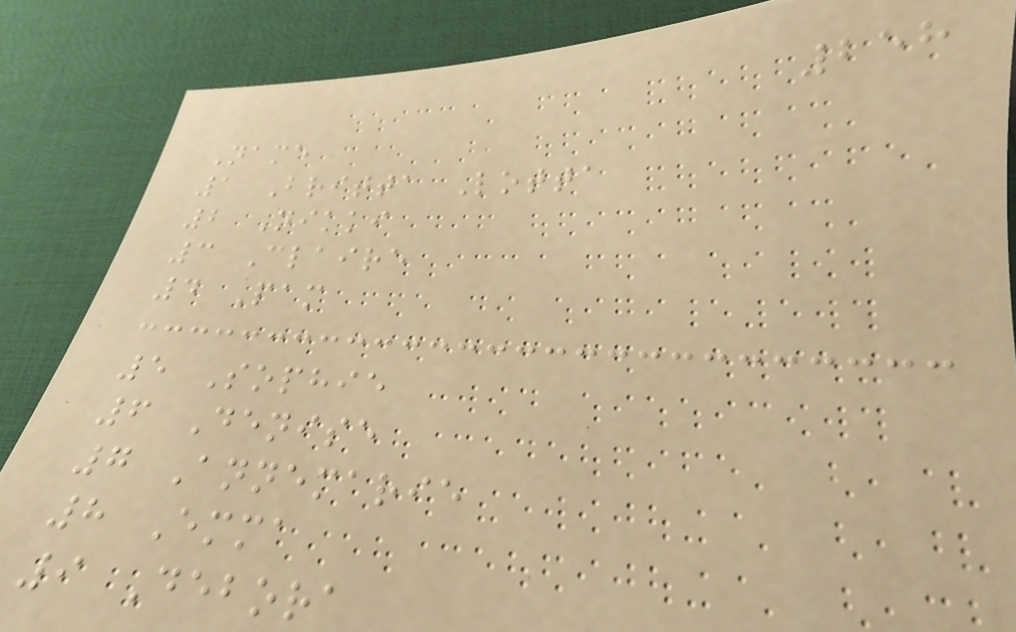258
Name
1 Britta Lotta
2 Nikki
3 Claire
4 Pam
5 Sophie
6 Denise
7 Annemarie
8 Emma
9 Debora
